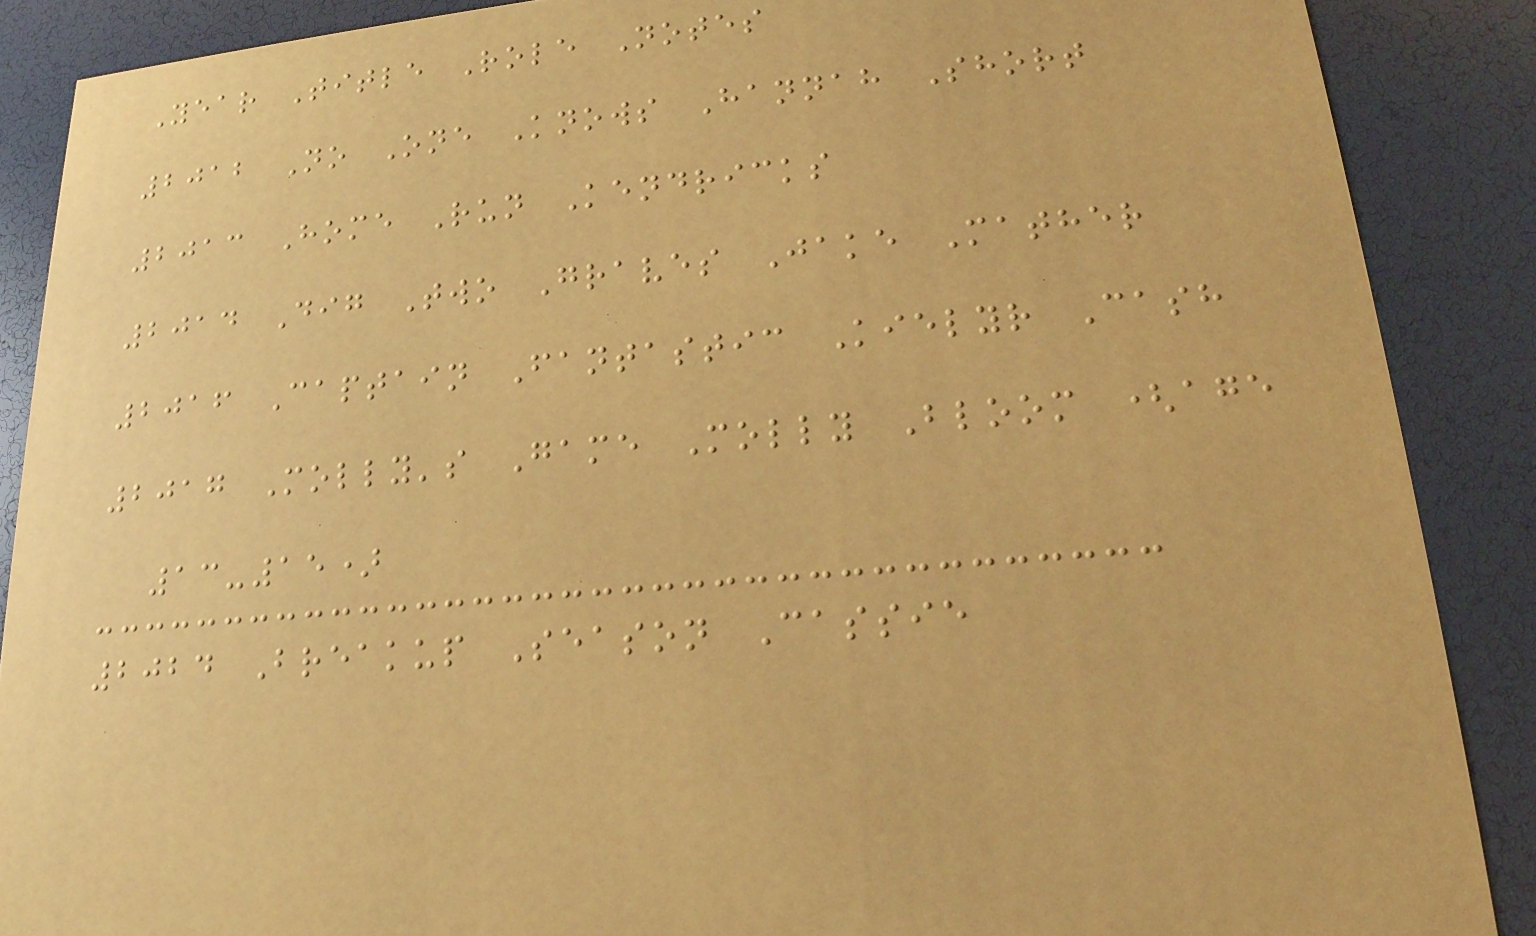Year Title Role Notes
2012 No One Knows Hannah Short
2013 Home Run Kendricks
2014 Dig Two Graves Jake Mather
2016 Captain Fantastic Kielyr Cash
2017 Molly's Game Molly Bloom (age
13-15)
2024 Breakup Season Cassie
